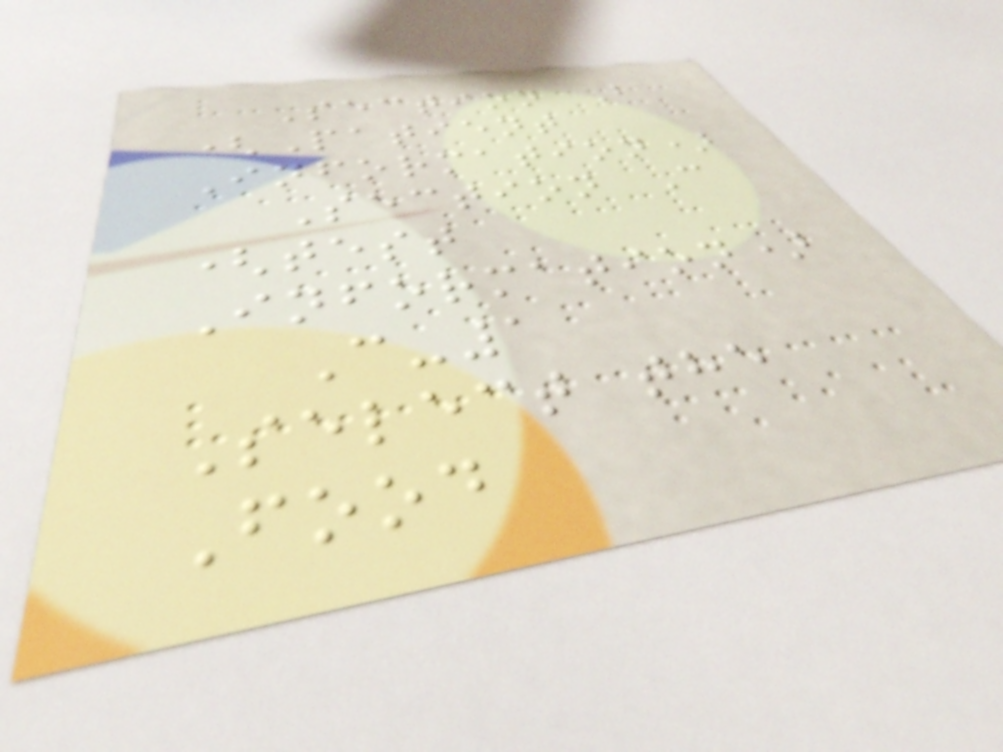Section B
(Patient
Information)
Section C
(test
Information)
C-1
Select the
Food
